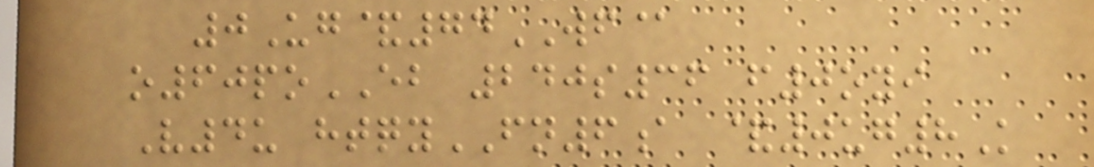0Ug&74WF@
o60poEB 240s36 f0oyi
V4u htqyFN6a &0ug8K
